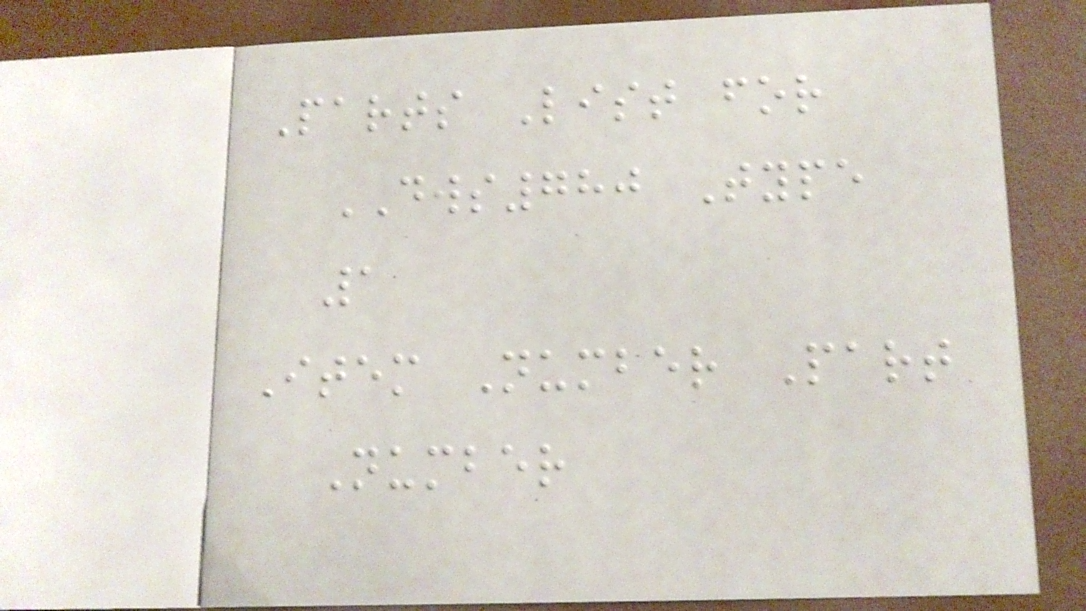Parts List for
DWS780 Type
1
Item Number Part
Number
